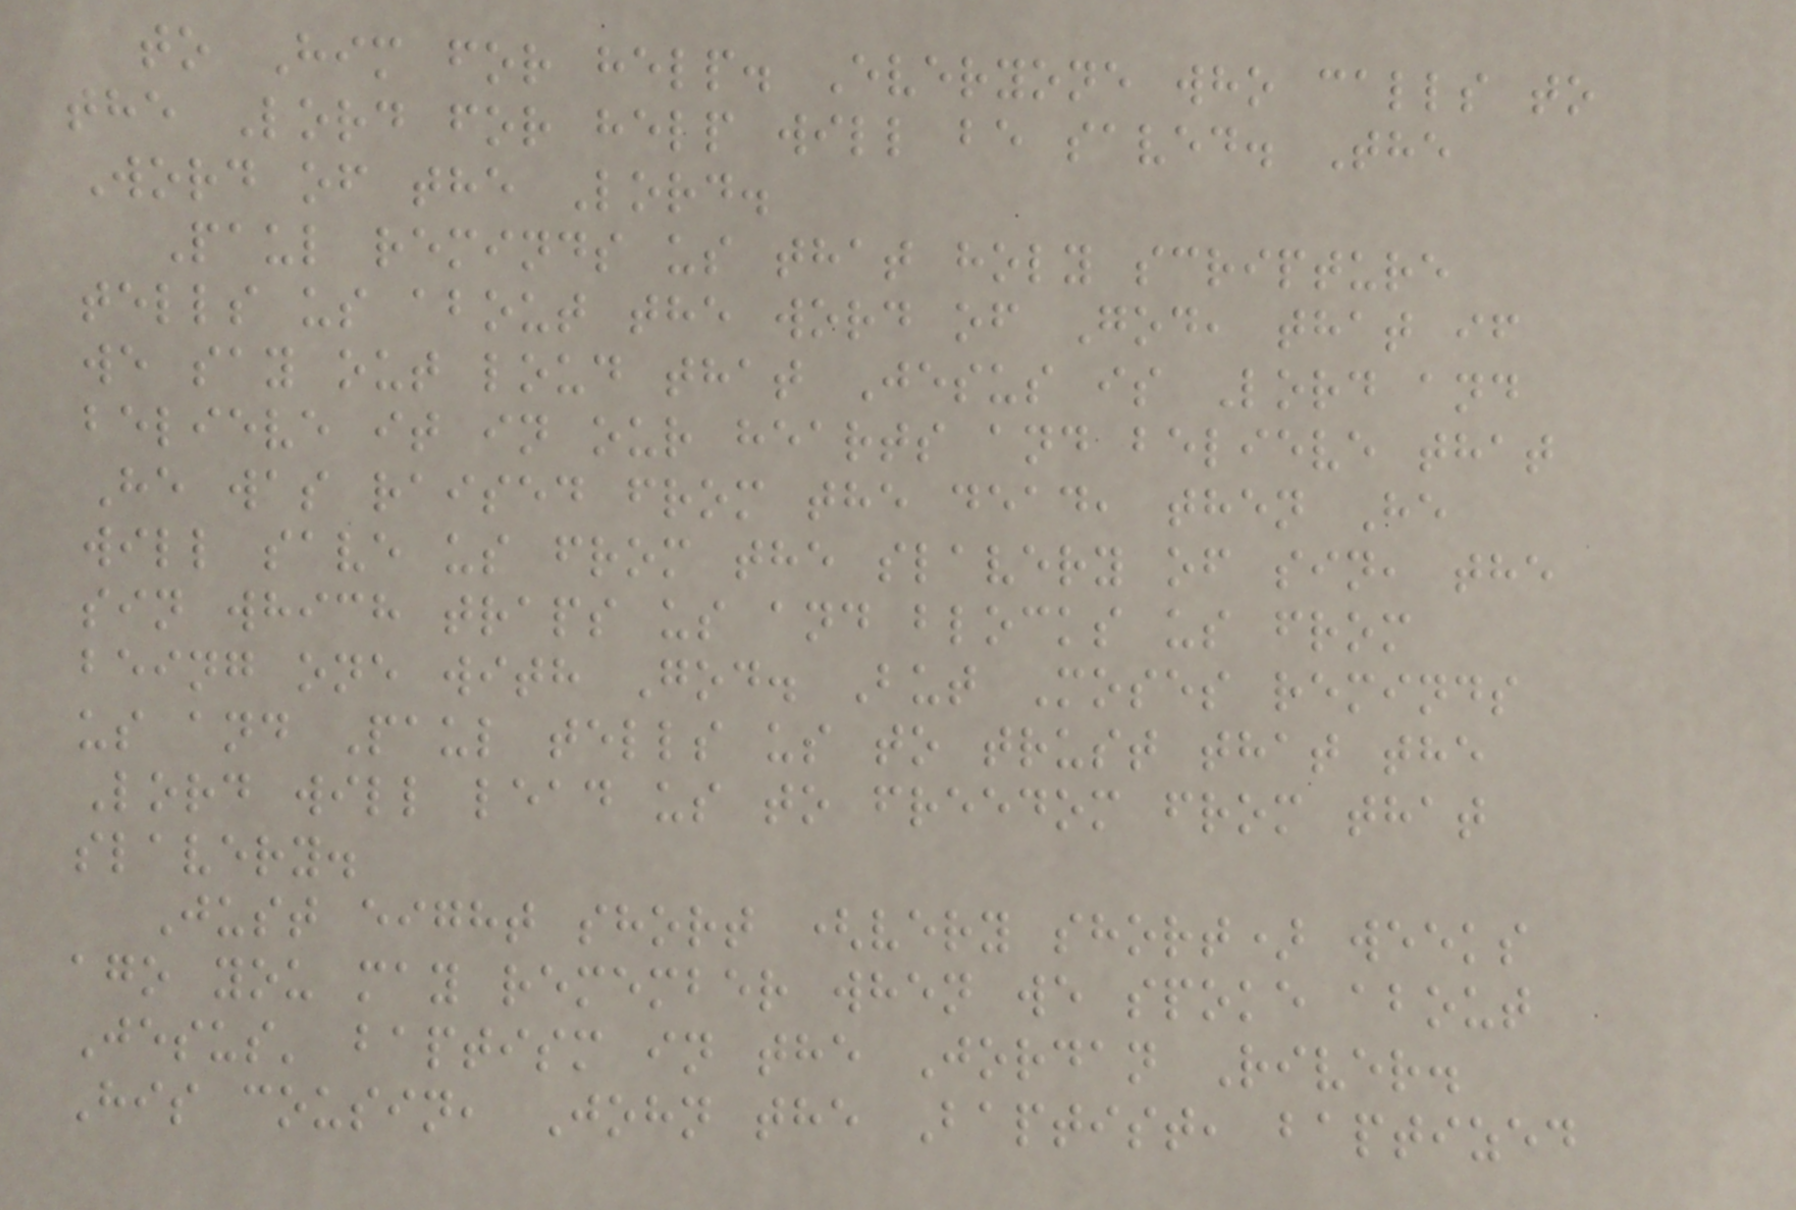to Him for help. Everyone who calls to
the Lord for help will be saved. The
Word of the Lord.
Paul reminds us that holy scripture
tells us about the word of God, that if
we say out loud that Jesus is Lord and
believe it in our hearts and believe that
He was raised from the dead, then He
will save us from the slavery of sin, the
sin which traps us and blocks us from
being one with God. But Moses reminds
us and Paul tells us to trust that the
Lord will lead us to freedom from that
slavery.
Just eight short (very short) weeks
ago you may remember when we spoke about
Jesus' baptism in the Jordan River.
His cousin, John the Baptist, baptized
